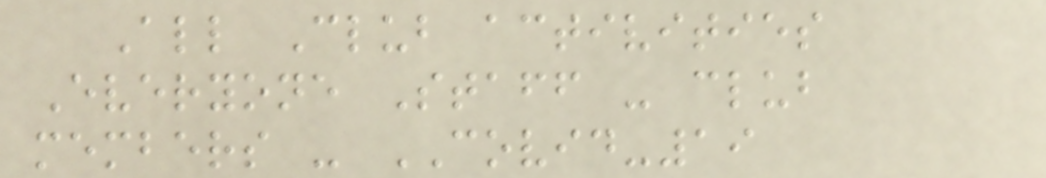All Club activities
Everyone Staff - club
members - COVID-19
